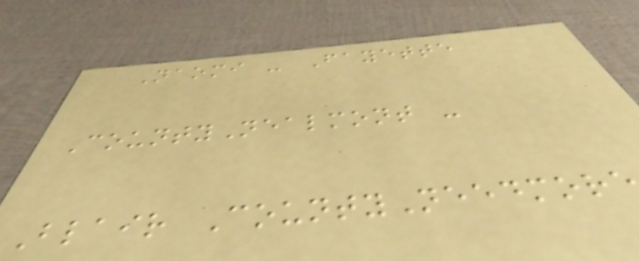Naomi - Fayette
CountyNealmont -
Blair CountyNeedmore
